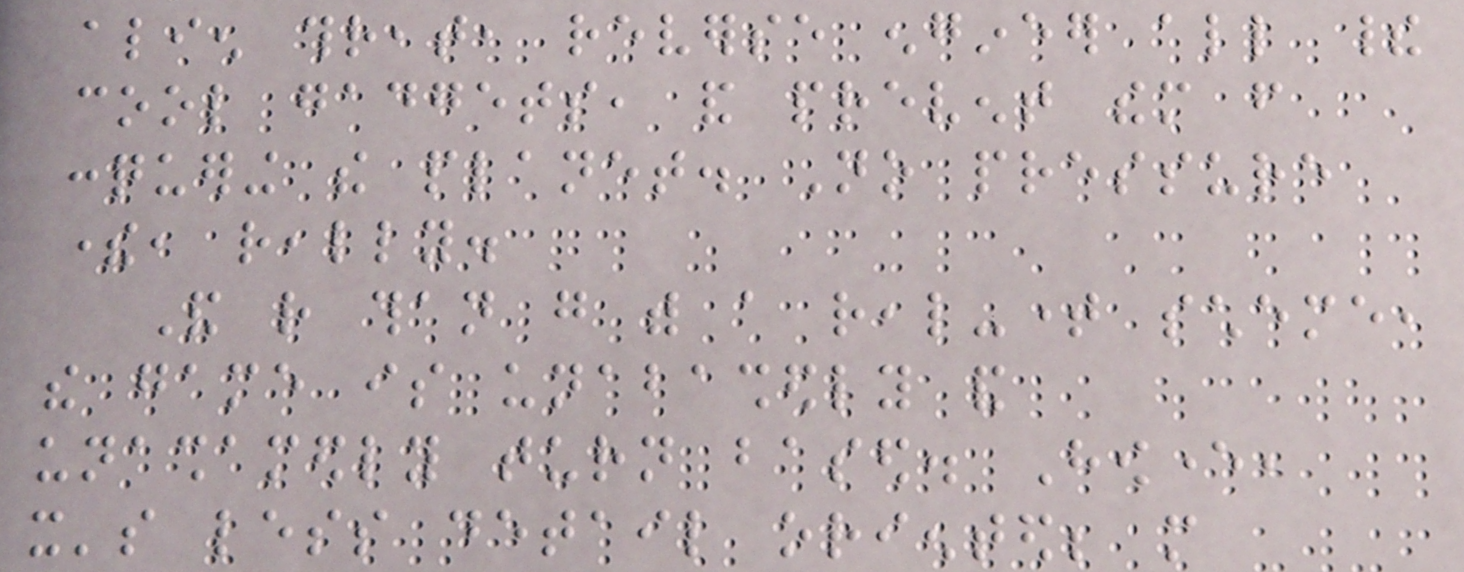alien threat, reverse engineer all their
cool gadgets, and prevent them from
conquering the planet. No pressure
there, really.
And rather than go with a real-time scheme,
the game is unabashedly and
unashamedly turn based. However,
it's less detail oriented; more
